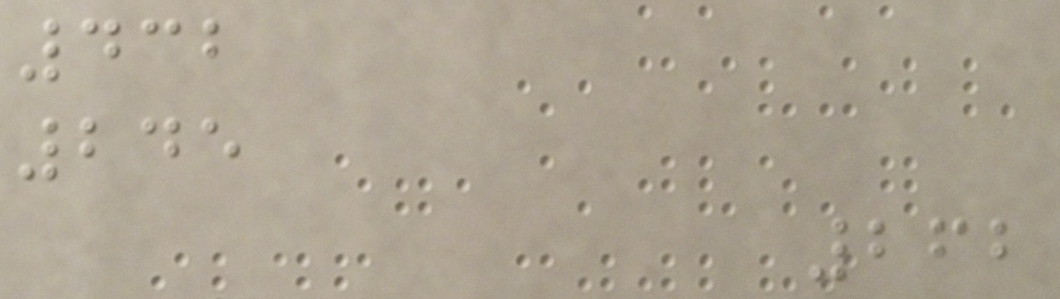432
245
262
